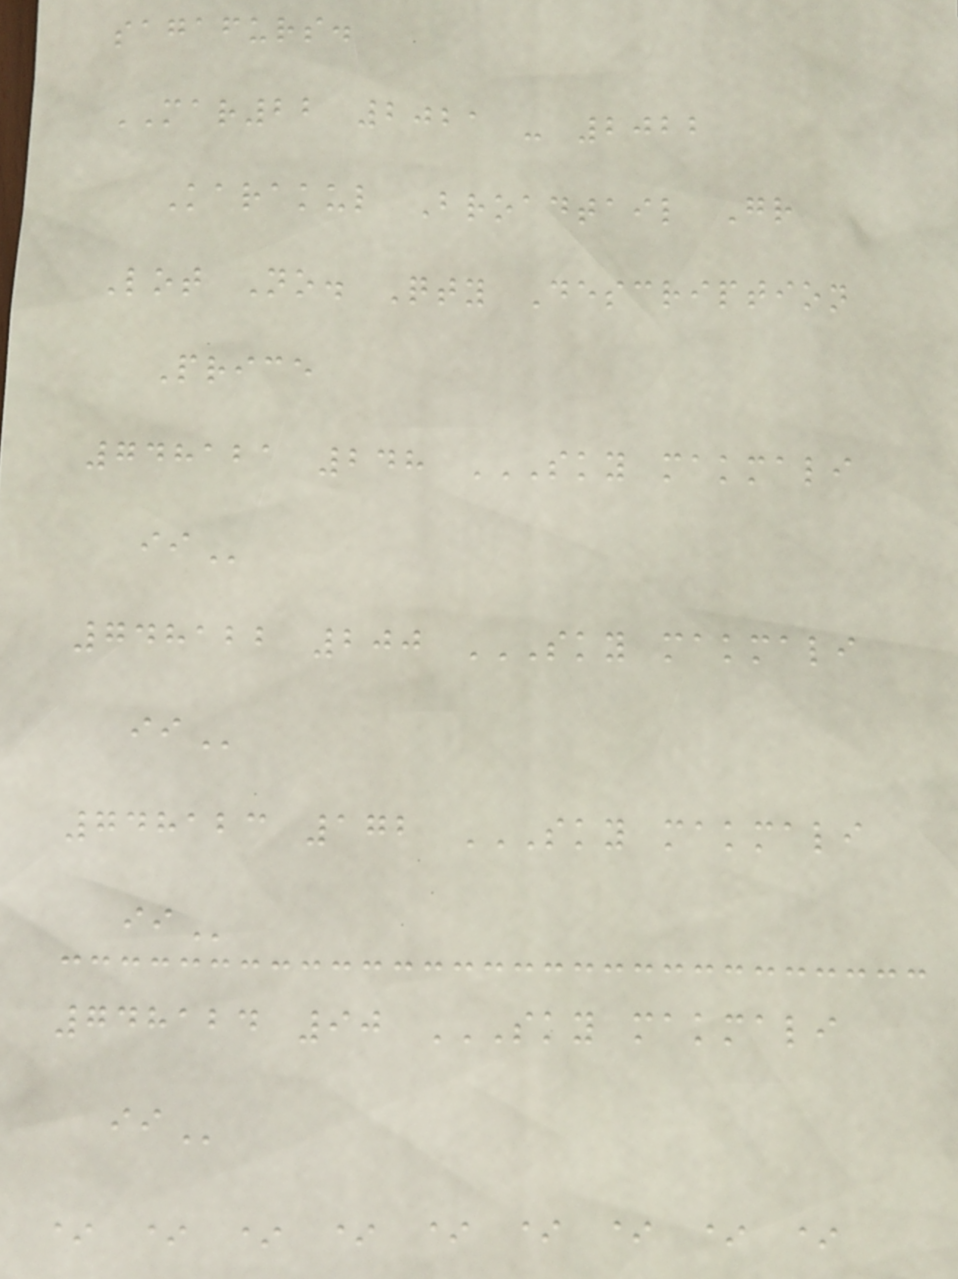sagafurs.
MAR22 2021 - 2022
Karakul Broadtail Gr
Lot No. Qty Description
Price
748121 248 SKY MAKMALI
II
748122 200 SKY MAKMALI
II
748123 172 SKY MAKMALI
II
748124 90 SKY MAKMALI
II
* * * * * * * * *
